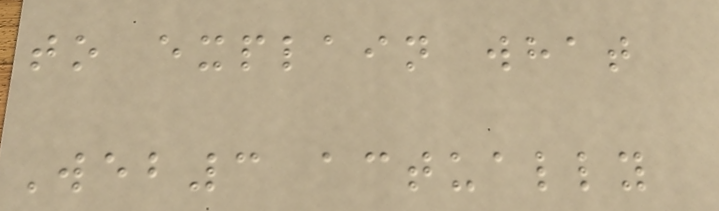to explain what
Web3 actually
